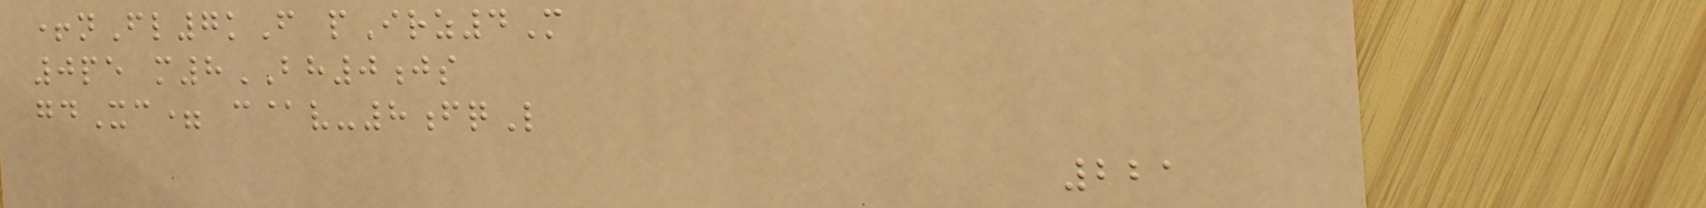+nFl7kF pIrz4M
0pe m8BH0js
gdXc= c@v-8fqL
221
